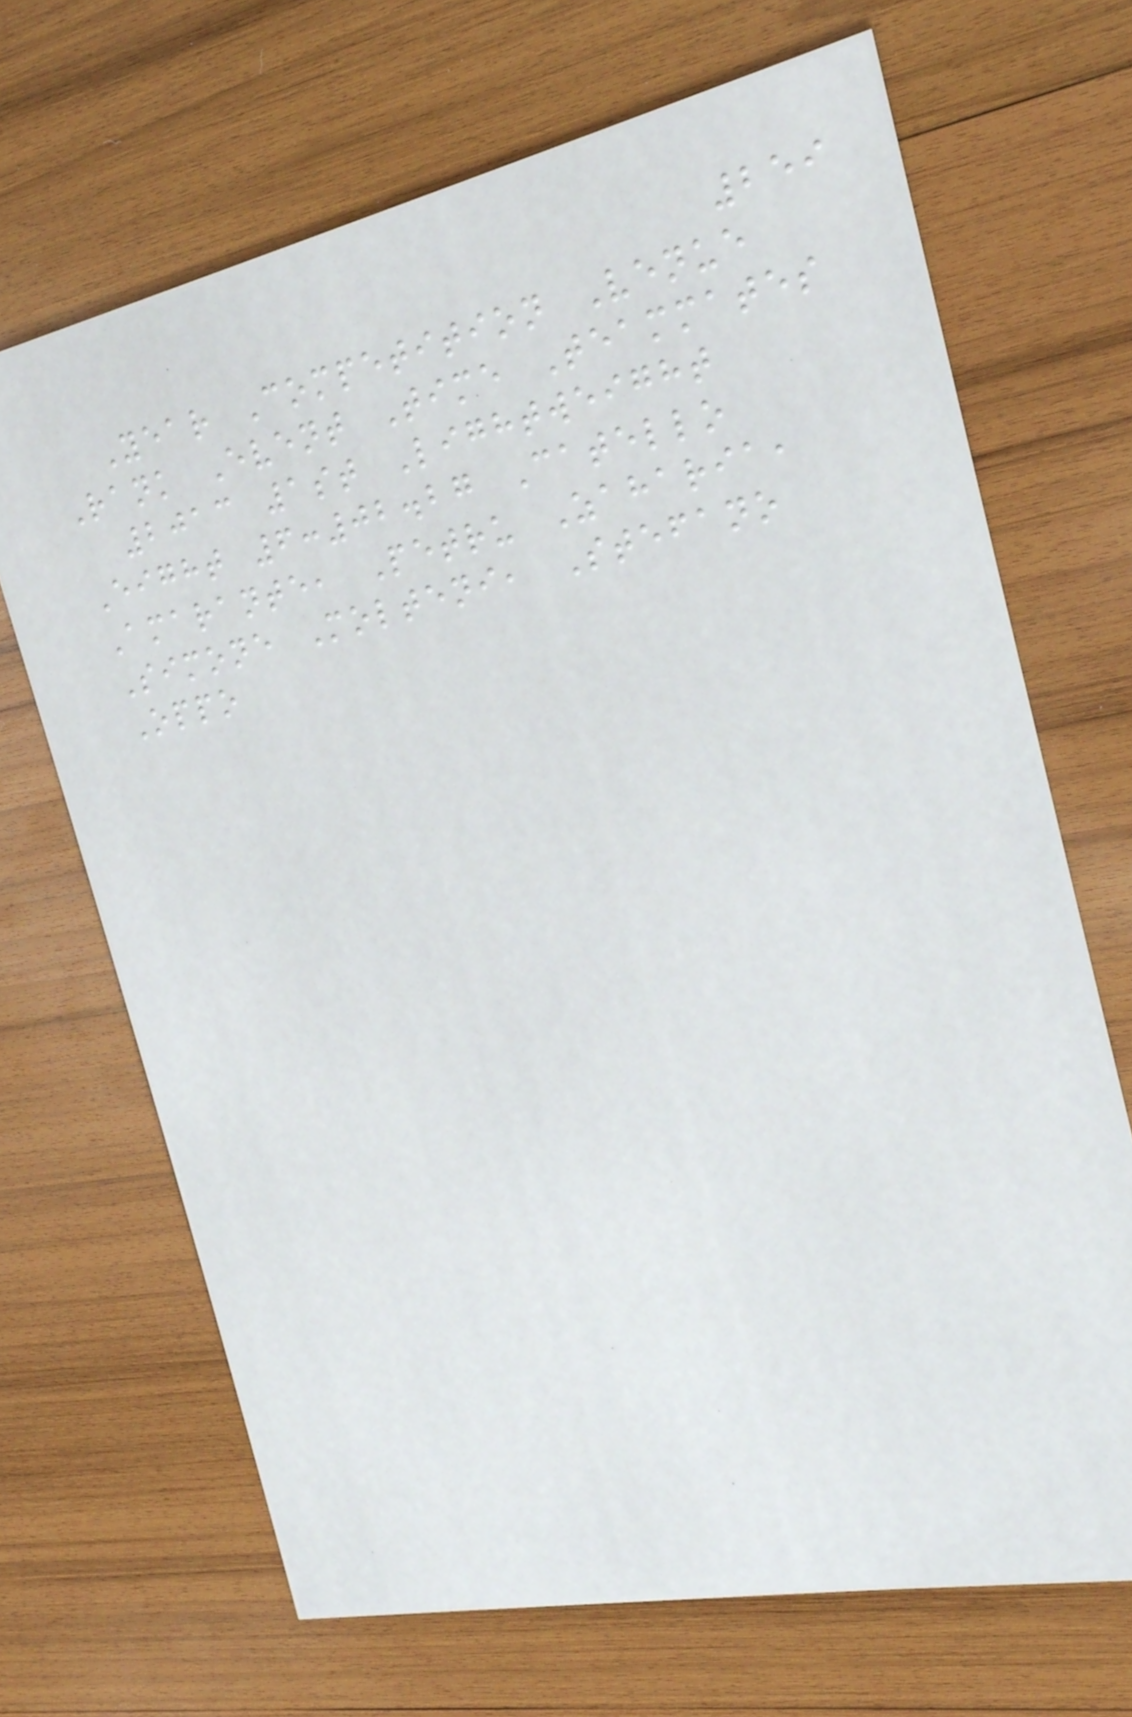259
Year Competition Venue
Rank Event Time Teammates
2013 1st Lightweight
Eight 6:02.27 Catello
Amarante, Petru Zaharia,
Simone Molteni, Stefano
Oppo
